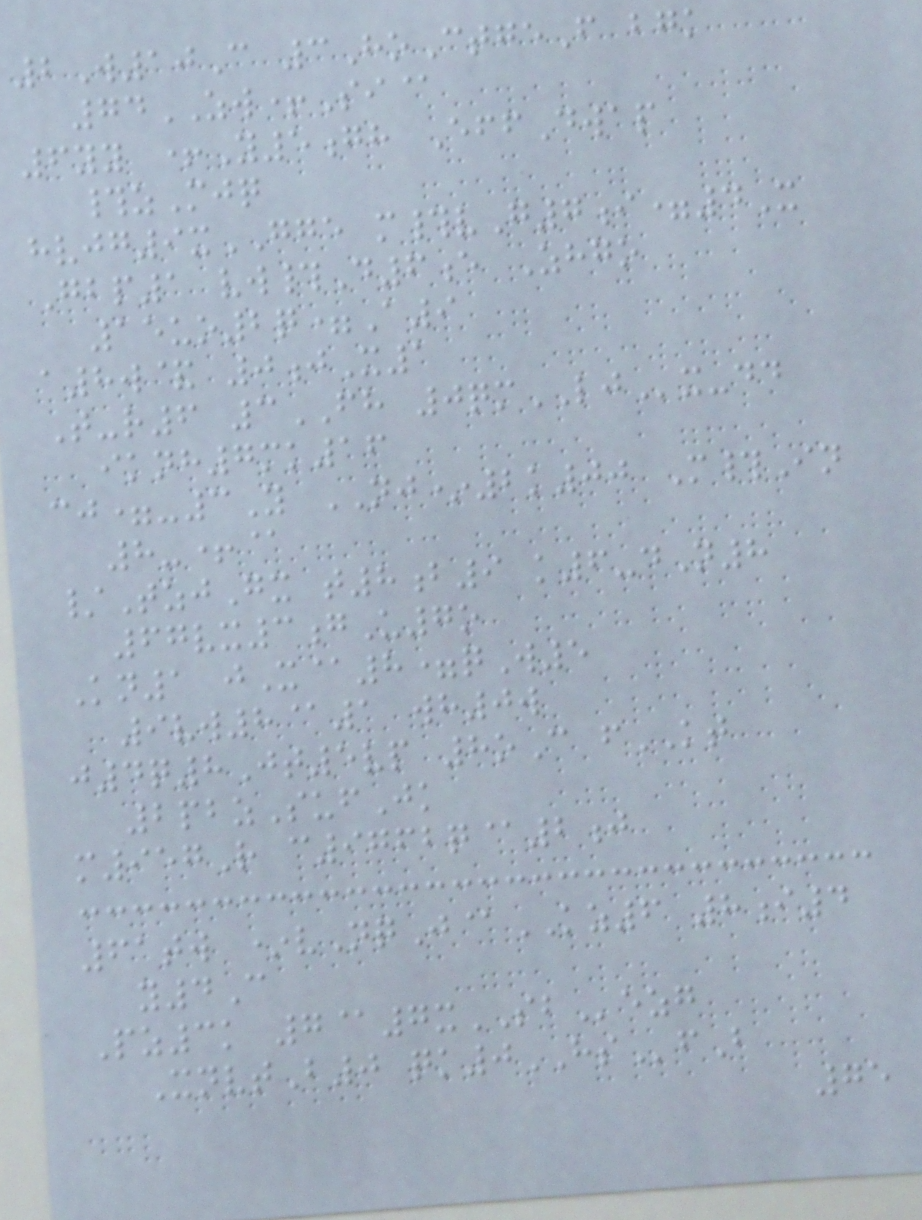2W10C 3HoCtgeF bgk
74ZW+Si@
6yy +Y5gh EffDwap
#zMjq
hvjg9xGGE m#vG7i=4X
Gbp1 vw#D6e Zhgo
15uo2q=A9
a8w& 0jX1
T-r6 3FH 0qmLJx-dd
iknh7mk16
cj=-3Y NJ*2k00 M#In
8-+@
/TzjGx t8b9 k6-dN8
67vx3gU7o
Kn1 jX@8=qW5
9vw8@1 wh0w
j4q8Jt5vp 8oC fKT
2pbzSufJk
m957R c9762q@2j
61tw *vNqJ@KZ6 8i4
y4C
Pz3k 7@7xSBezg
XnvtB0 qk0HSfB
75
